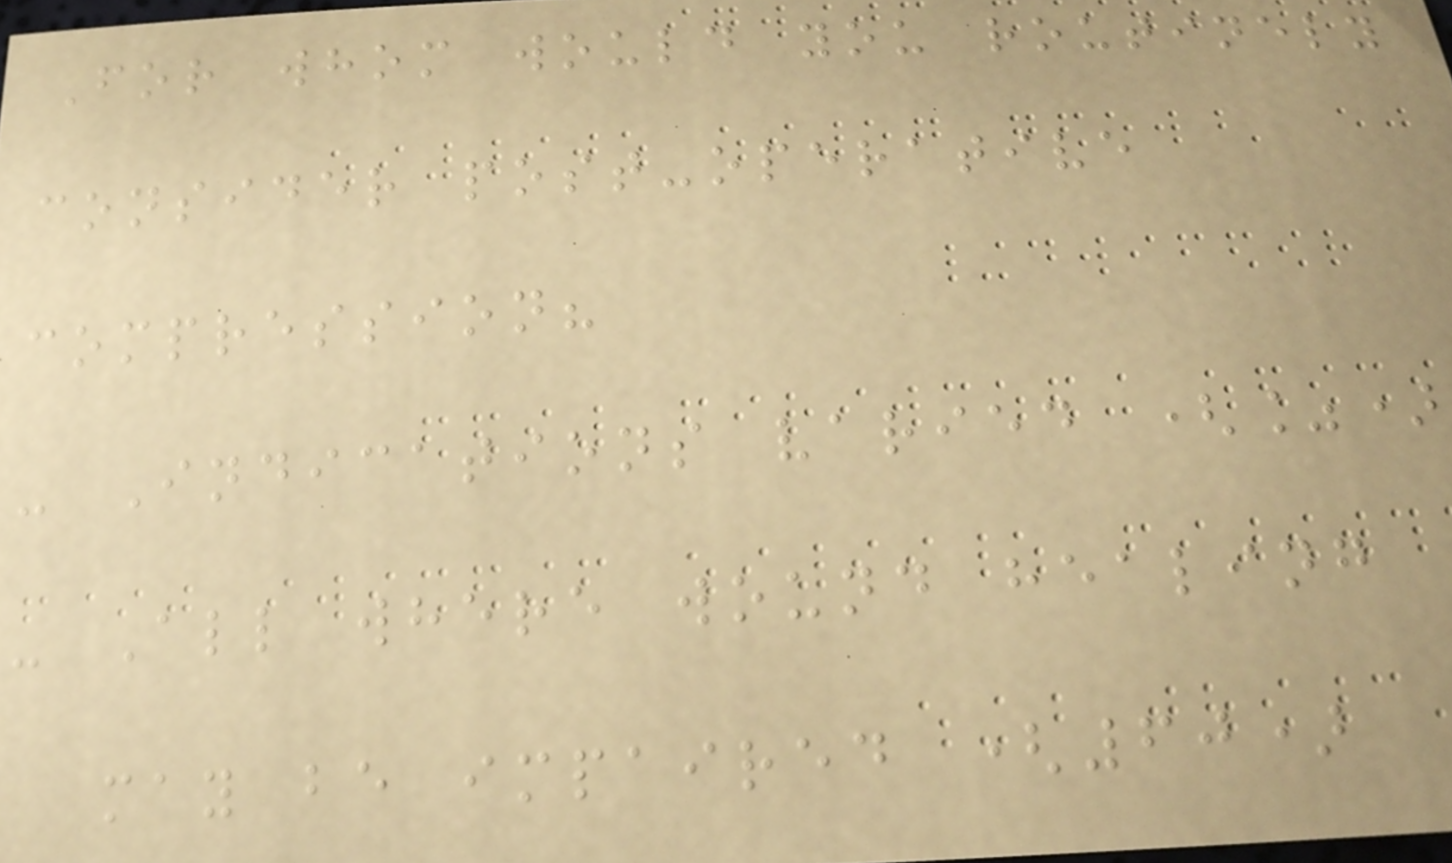For whom would you routinely
consider post-operative
compression?
- Indications varied (%)
- All where wound healing
may be impaired (60)
